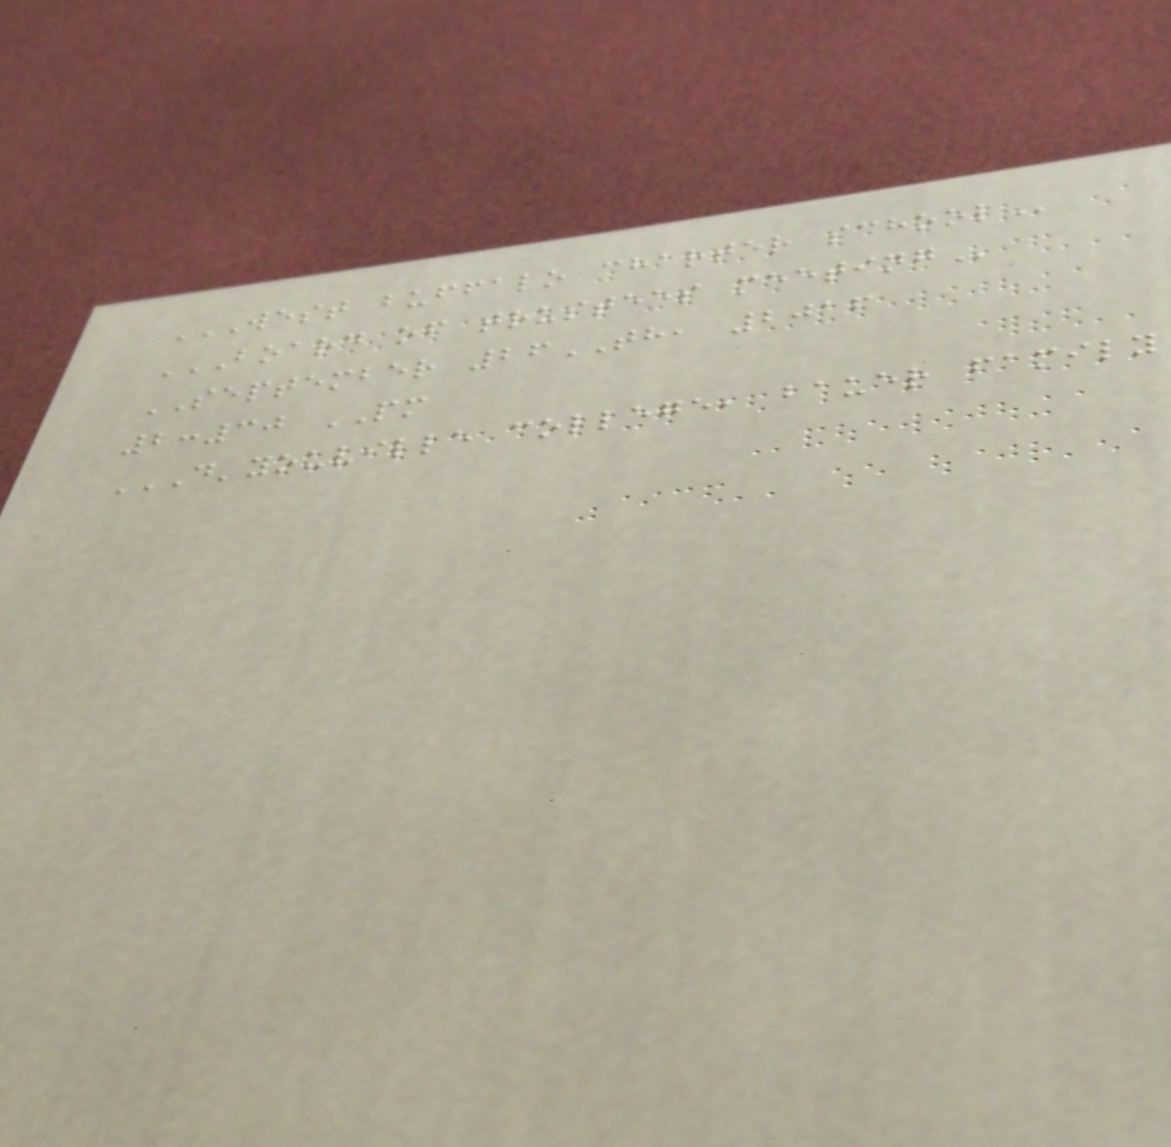WEST BUFFALO CHARTER SCHOOL
BOARD OF TRUSTEES MEETING
SEPTEMBER 26TH, 2016
2:30 PM
D'YOUVILLE COLLEGE, BAUER FAMILY
